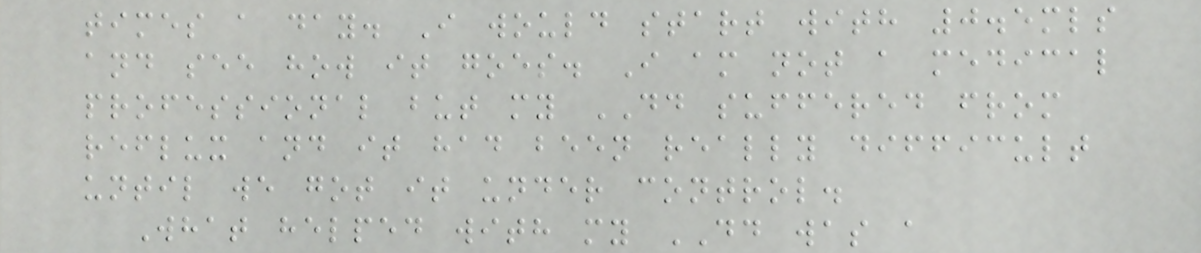times a day. I would start with 0.5mls
and see how it goes. I am not a medical
professional but my DD suffered from
reflux and it had been really difficult
until we got it under control.
What helped with my DD was a
